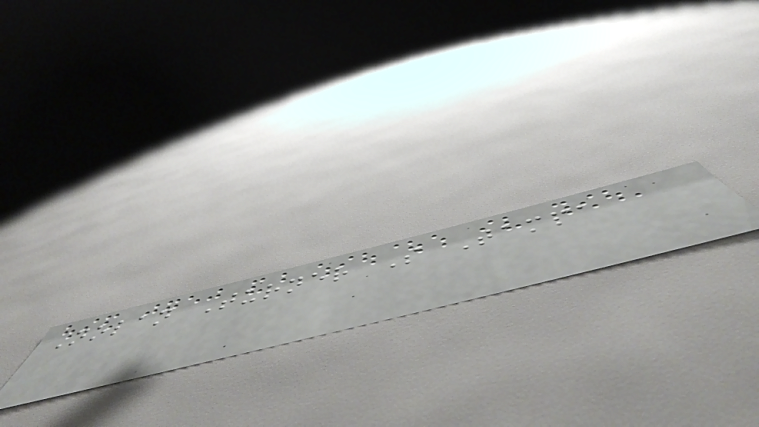Nolan Turner S Tampa
